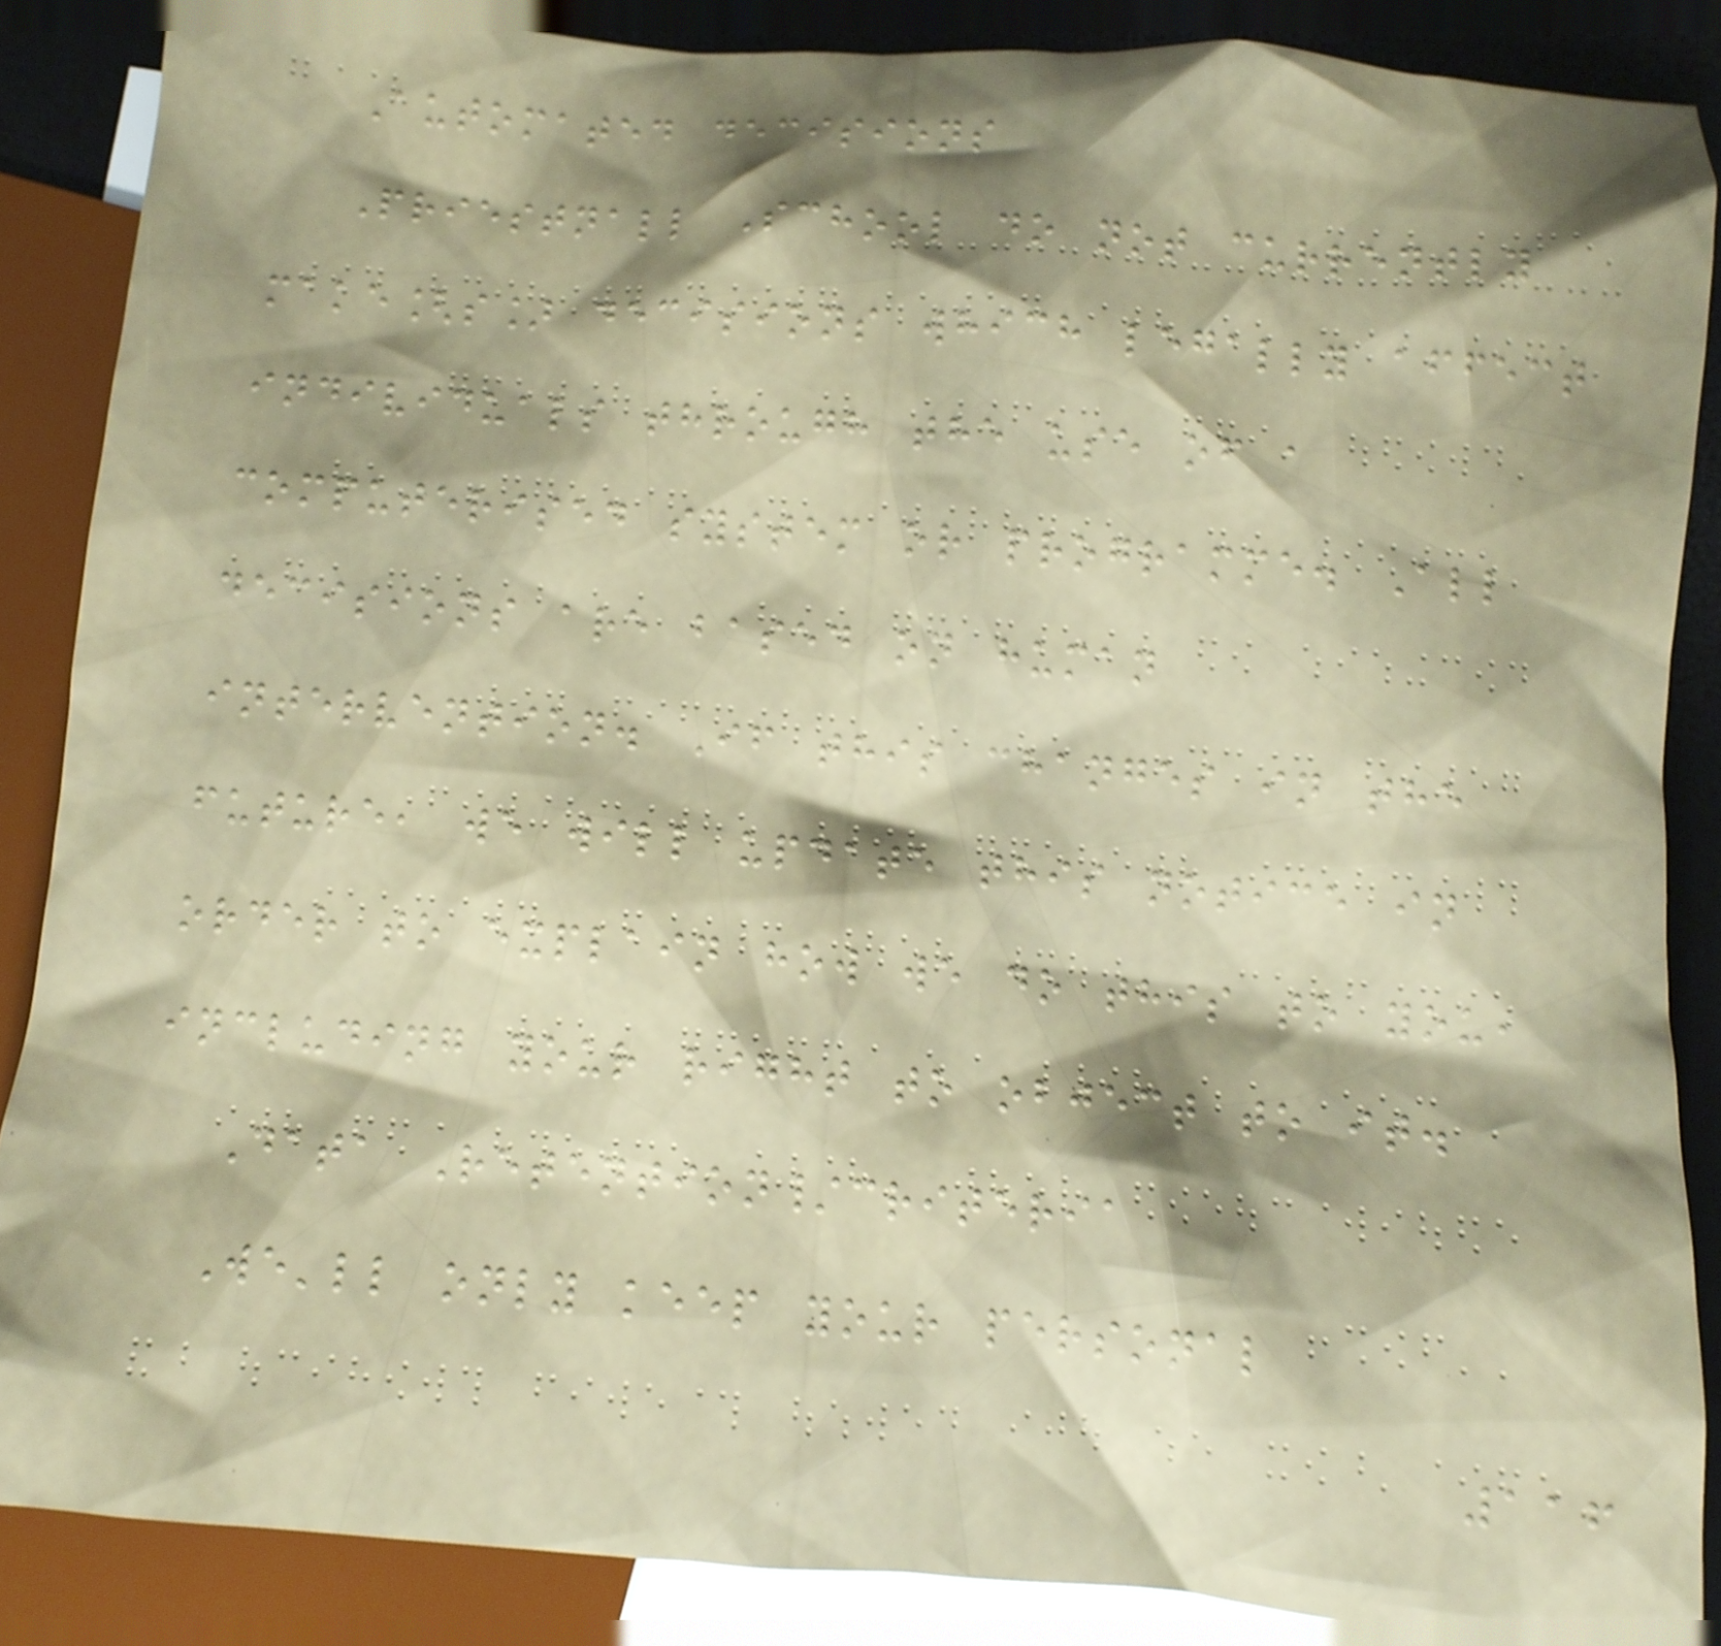Automated decisions
Priestnall School do not currently
make[s] decisions which legally affect
individuals through the use of a
computerised system or programme. All
decisions are based on human
intervention. If this changes in the
future, we will update this notice in
order to explain how we do this to you,
including your right to object to it.
Data Retention/criteria
We'll only keep your personal
116
